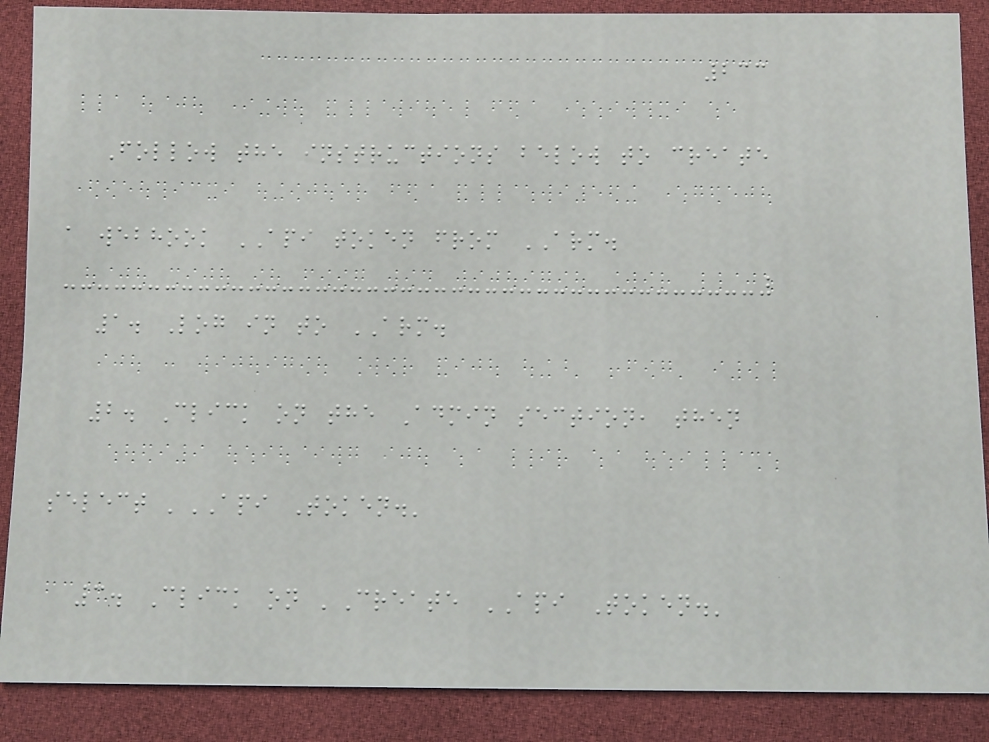233
Follow the instructions below to create
a webhook API token from ARM.
1. Log in to ARM.
2. Click on the Admin section, then
select 'API Token.'
3. Click on 'Create API Token.'
